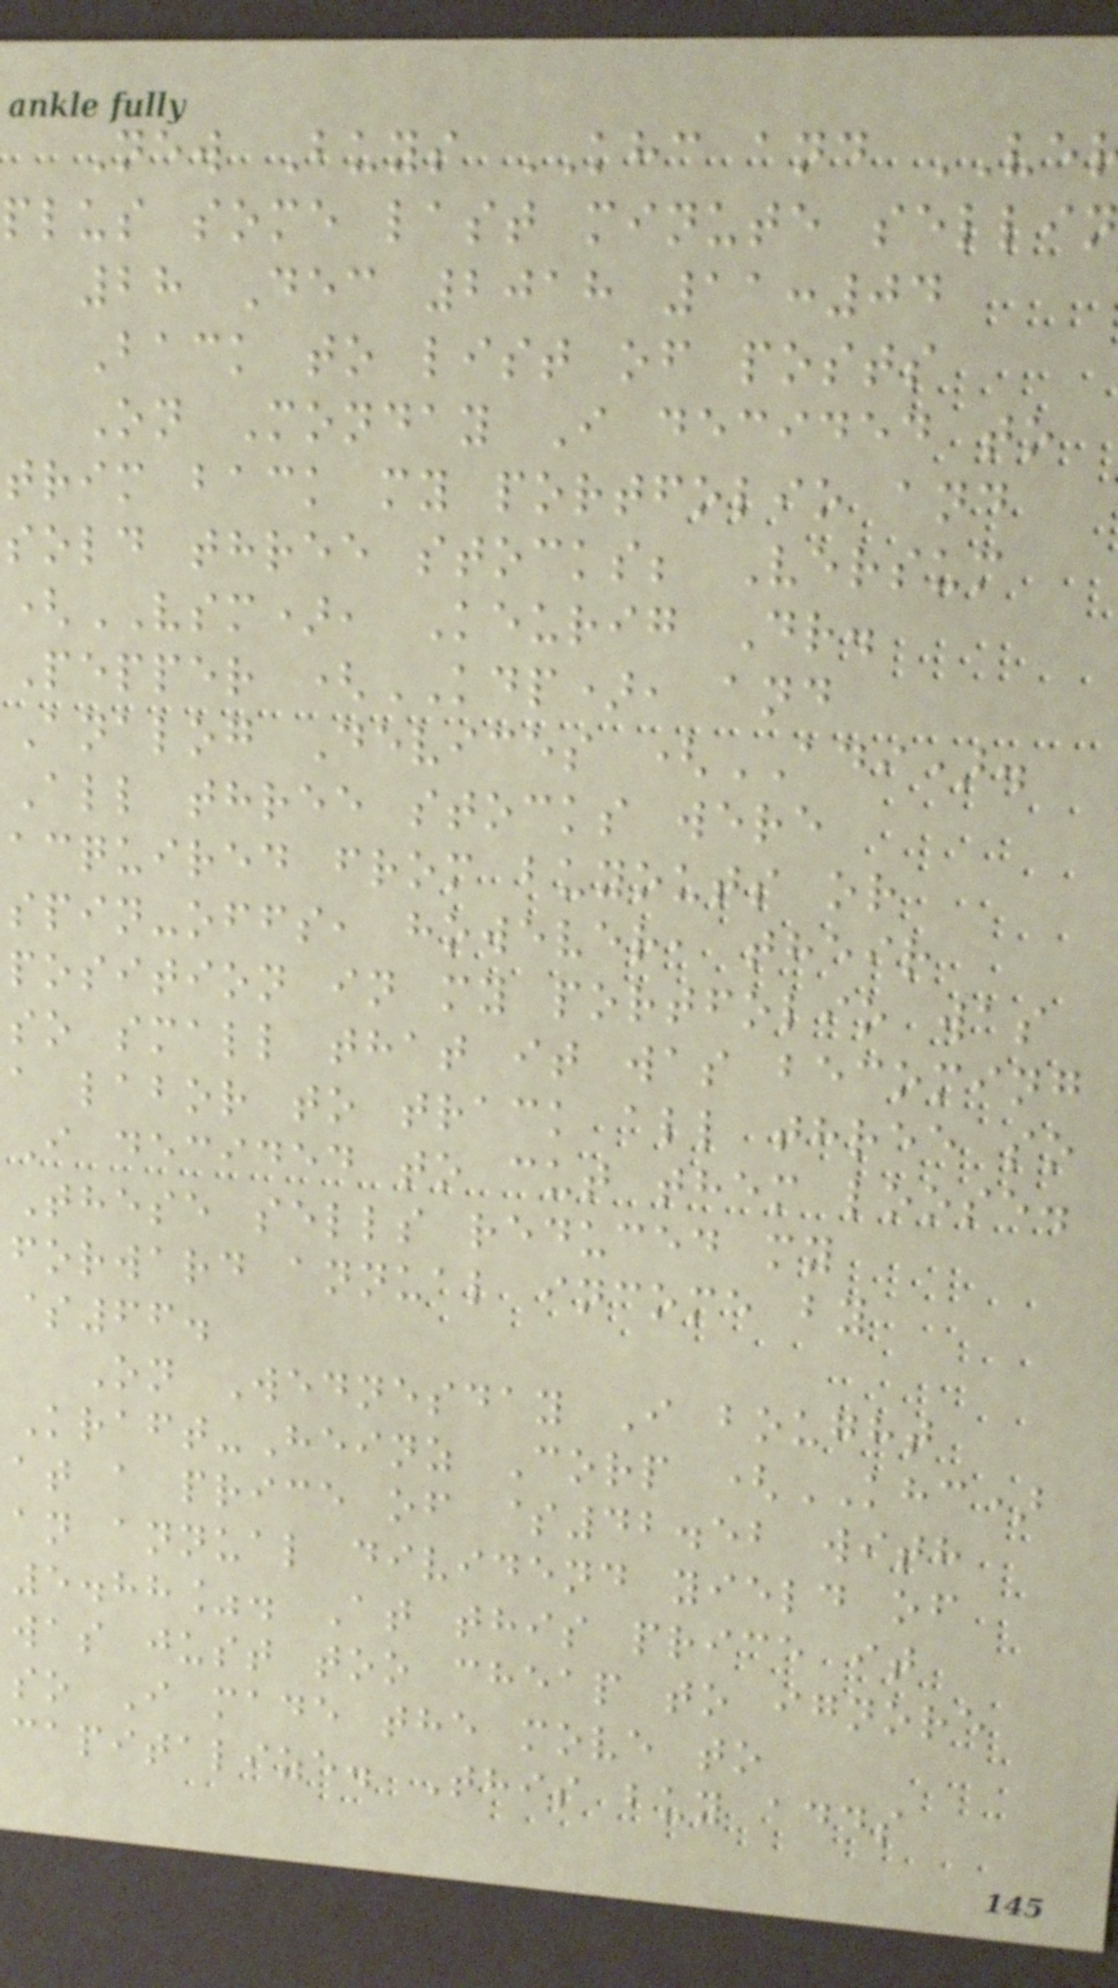New Buys KHC and VE
plus some last minute sellin
28 Dec 2018 11:04
Back to list of posts
On Monday I decided to
trim back my portfolio and
sold three stocks; Versum
(VSM), Keurig Dr.
Pepper (KDP), and
Analog Devices (ADI).
All three stocks were
acquired from buyouts or
spin-offs, however, their
position in my portfolio was
so small that it was becoming
a labor to track all three so
I decided to cut them loose.
These sells reduced my
forward annual income by
$66.
On Wednesday I bought
Kraft-Heinz Corp (KHC)
at a price of $42.52 with
an annual dividend yield of
5.88%. At this price it
was just too cheap to ignore
so I made the move to
capitalize. This buy adds
